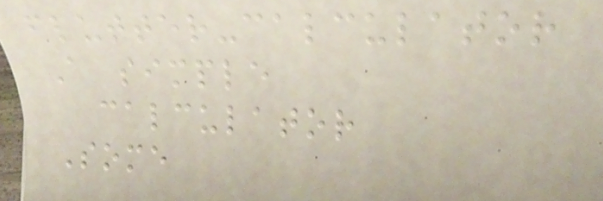flutter-calculator
A simple
calculator
Some
